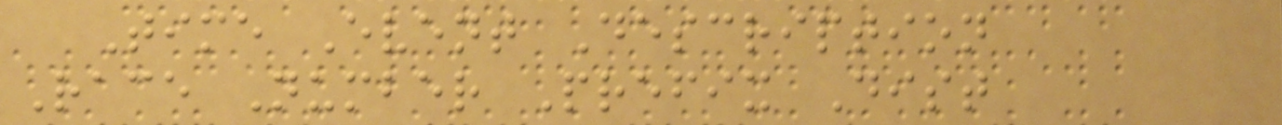Time Event Description
Race Number Prefix Dist
